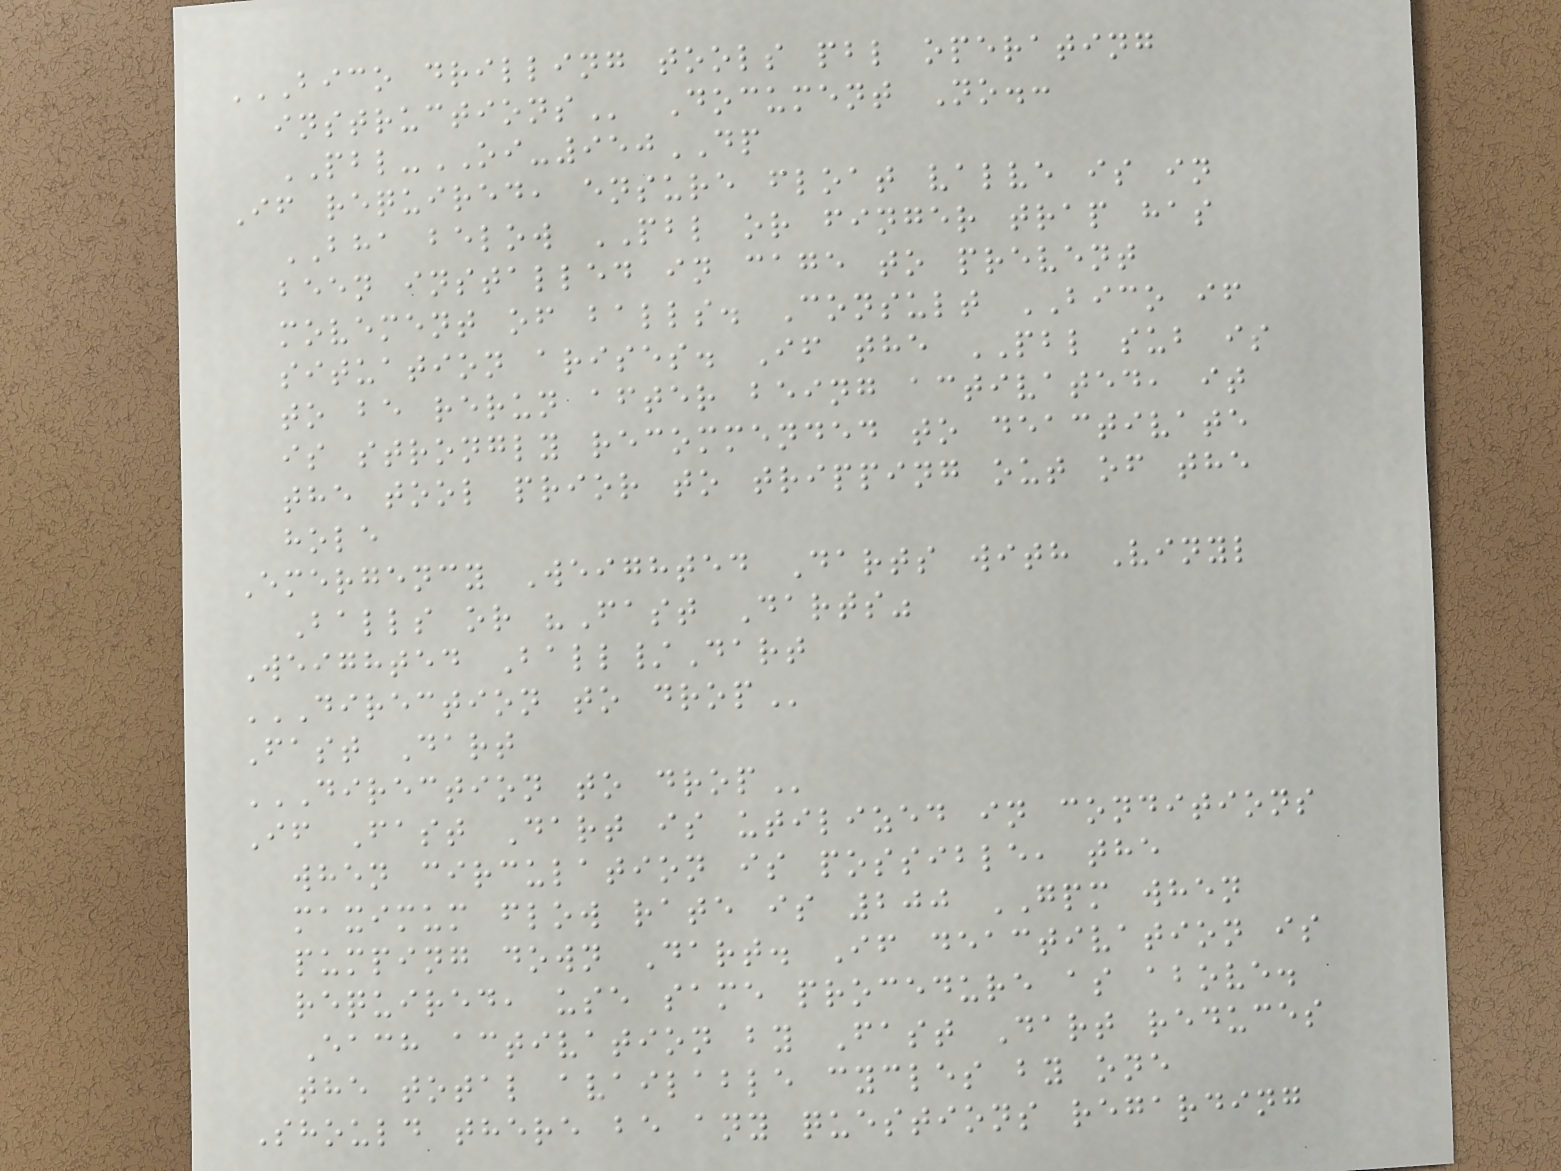BICO DRILLING TOOLS PBL OPERATING
INSTRUCTIONS Document No.:
PBL-OI-950DP
If required, ensure float valve is in
BHA below PBL or finger trap has
been installed in cage to prevent
movement of balls. Consult BICO if
situation arises. If the PBL sub is
to be rerun after being activated, it
is strongly recommended to deactivate
the tool prior to tripping out of the
hole
Emergency Weighted Darts with Vinyl
Balls or "Fast Darts"
Weighted Ball/Dart
DIRECTION TO DROP
Fast Dart
DIRECTION TO DROP
If Fast Dart is utilized in conditions
when circulation is possible, the
maximum flow rate is 200 GPM when
pumping down Dart. If deactivation is
required, use same procedure as above.
Each activation by Fast Dart reduces
the total available cycles by one
Should there be any questions regarding
